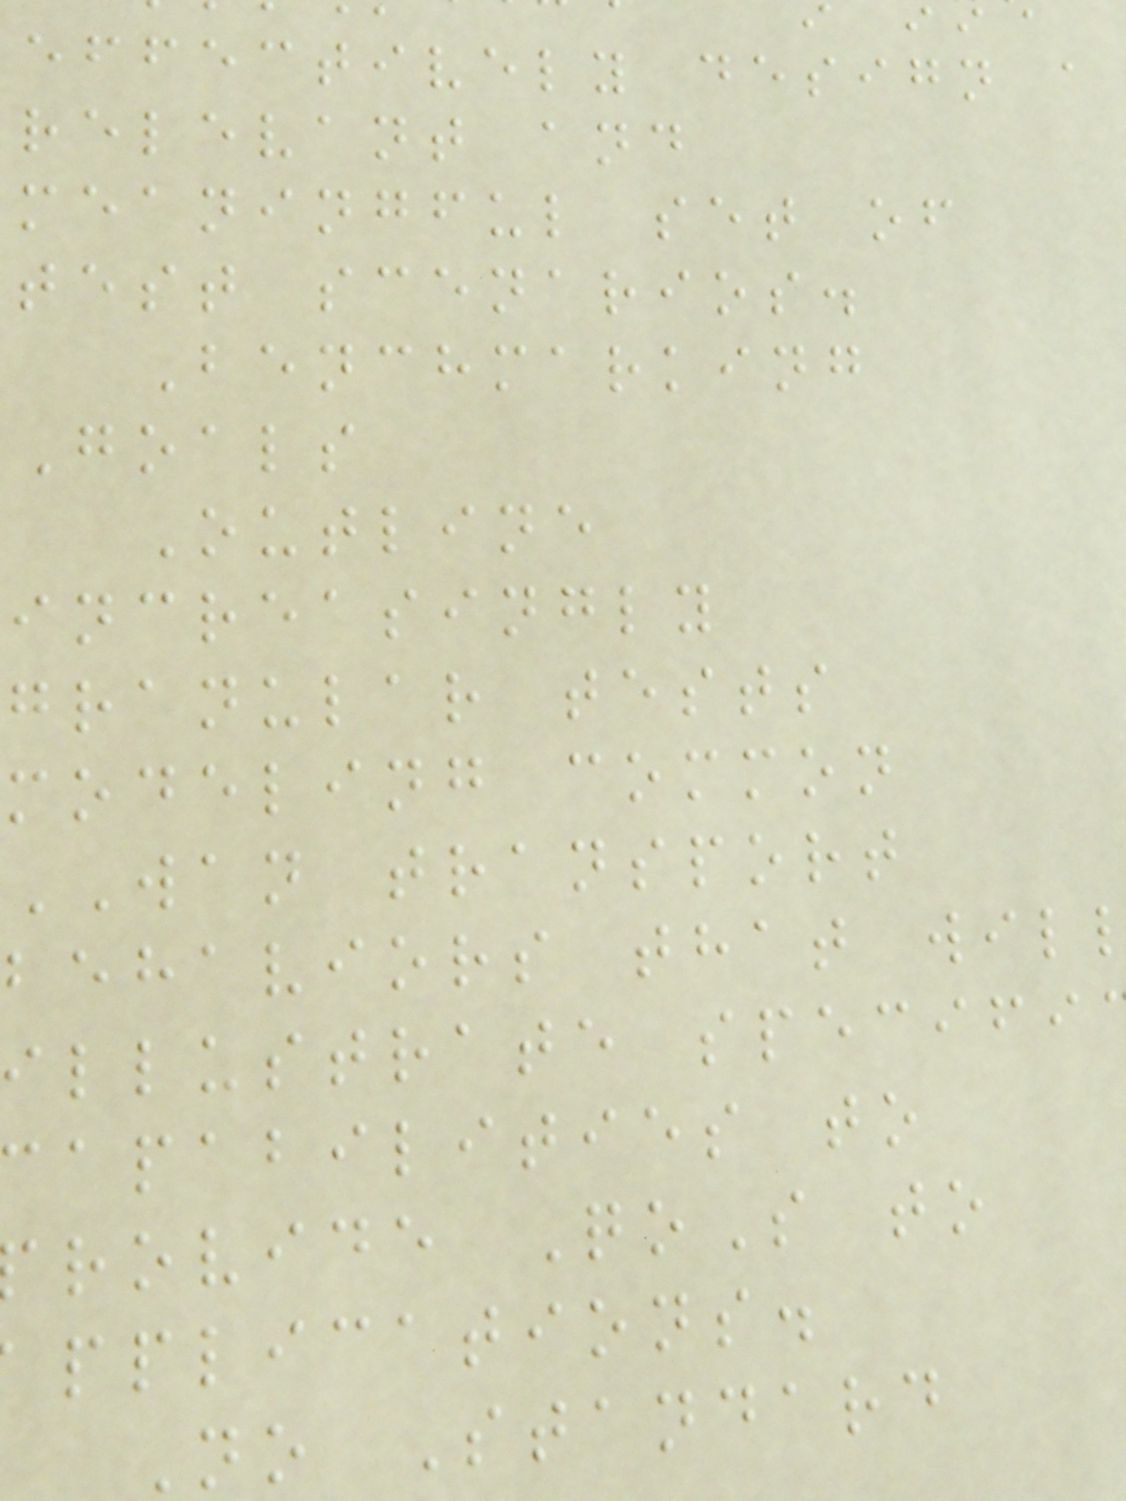effectively design a
relevant and
meaningful set of
test scenarios.
Benchmarking
Goals
Outline
increasingly
granular tests
modeling common
WAN transport
behaviors that wil
illustrate specifi
apabilities to
rovide QoS to
pplications.
No Standard
